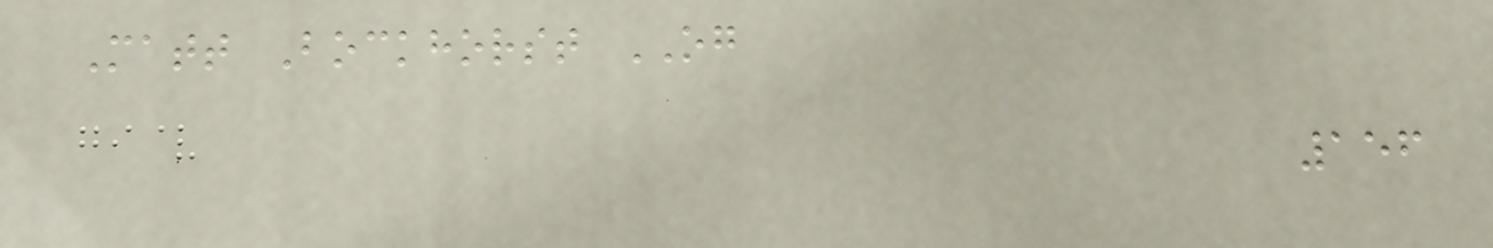Matt Bockhorst OG
156
